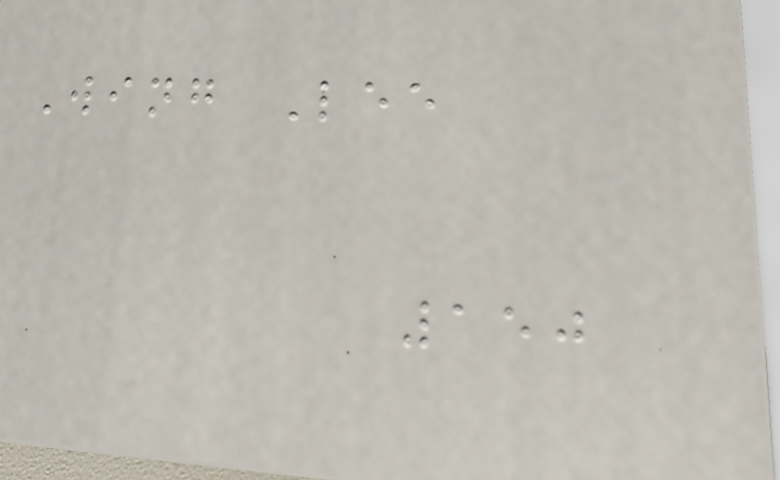Wing Lee
150
